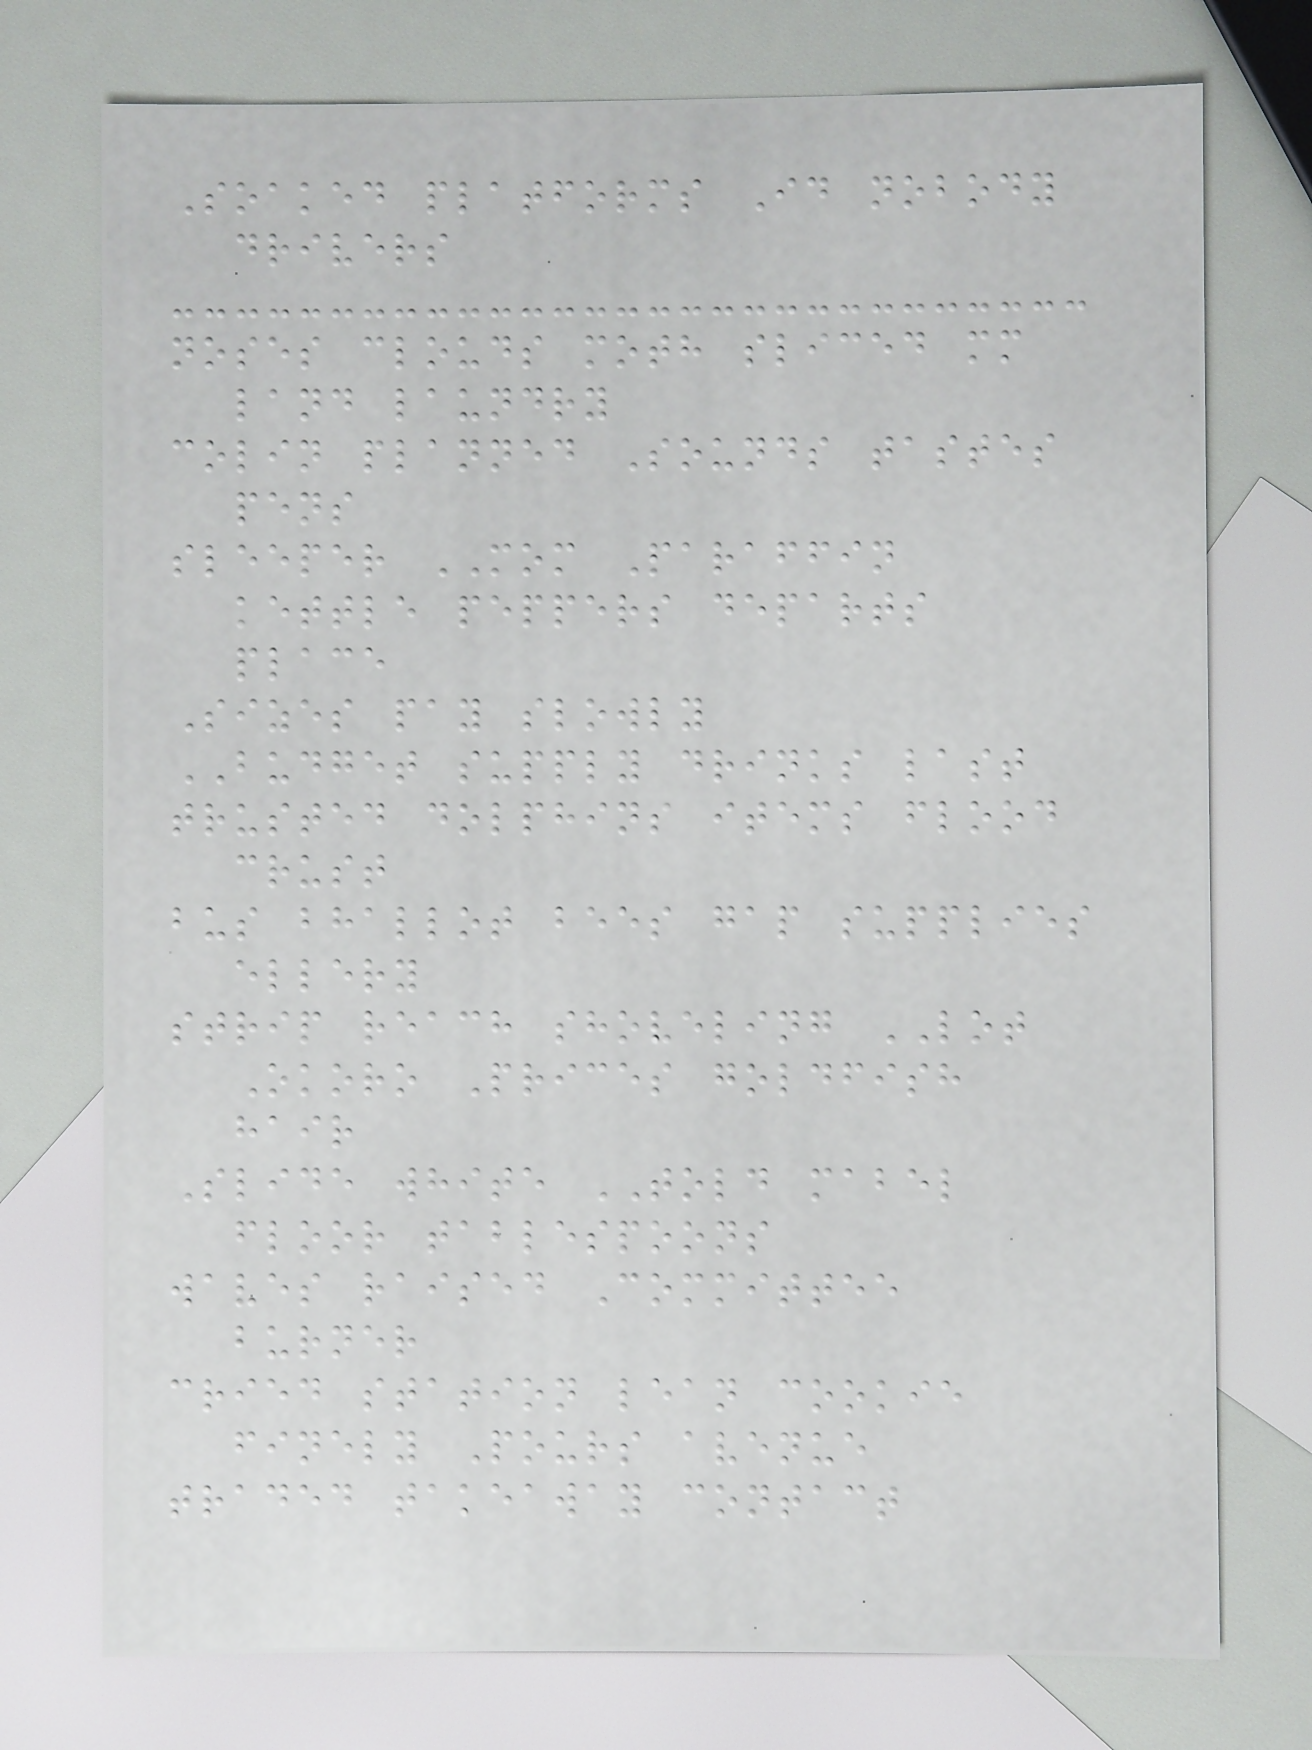Soaked platforms Id nobody
drivers
noses clouds moth sliced mm
land laundry
colin planned Sounds tastes
pens
sleeper MOM Paraffin
kettle peppers departs
place
Sizes pay slowly
BUDGET supply drinks last
trusted dolphins items flood
crust
bus bhallot bees gap supplies
ellery
strip reach shoveling LOT
Okoro Prices goldfish
hair
Slide white TOLD mabel
floor tablespoons
waves raised Committee
burner
cried station lean cookie
finely Pours avenue
traded takeaway contact
